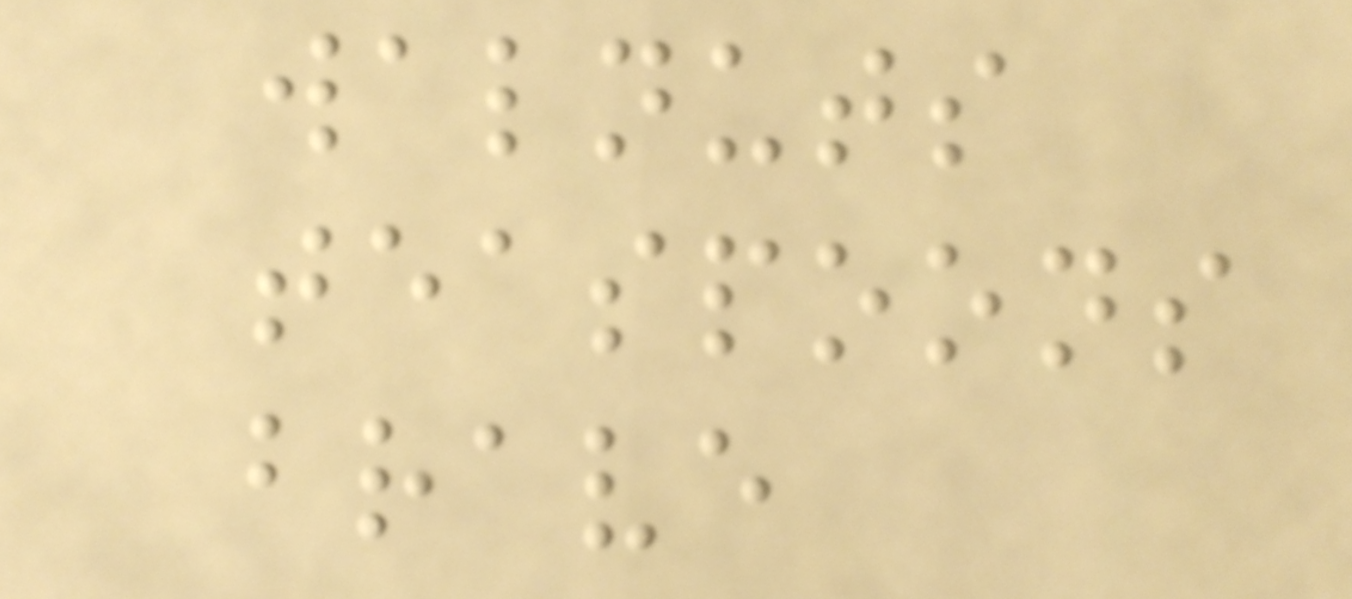walnuts
teaspoons
brave
